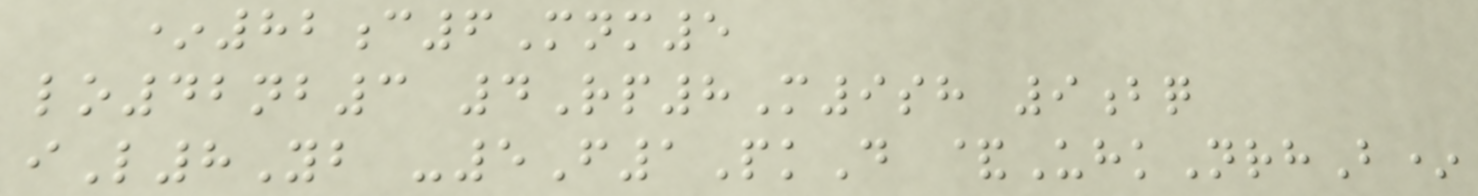*82c6Mnm5
lo42nb3 4Rp8M9sh 9bq
iL8Yb -5F1PkD &UhkNrhB*
